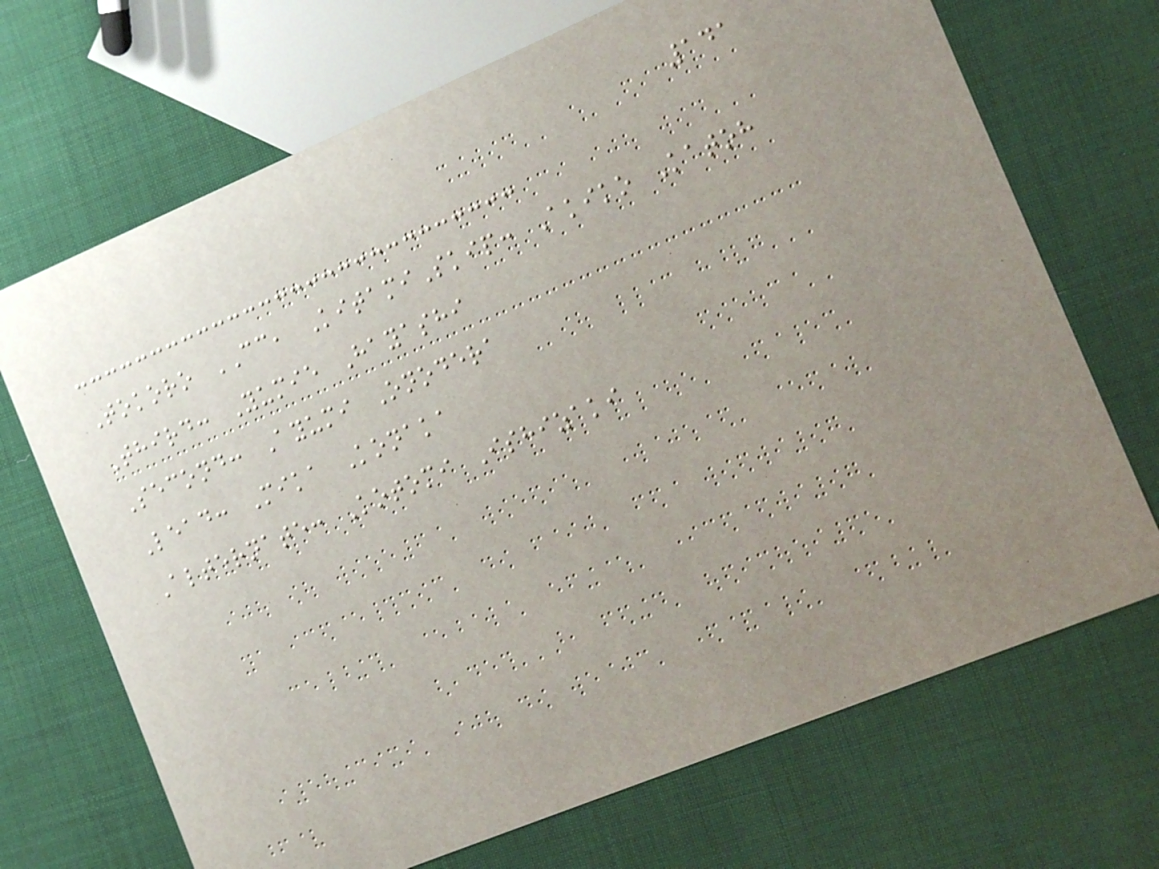141
Tokoro CC, KitamiSkip: Akiko Katoh
Third: Yumie Hayashi
Second: Ayumi Onodera
Lead: Mika Konaka
Alternate: Kotomi Ishizaki
